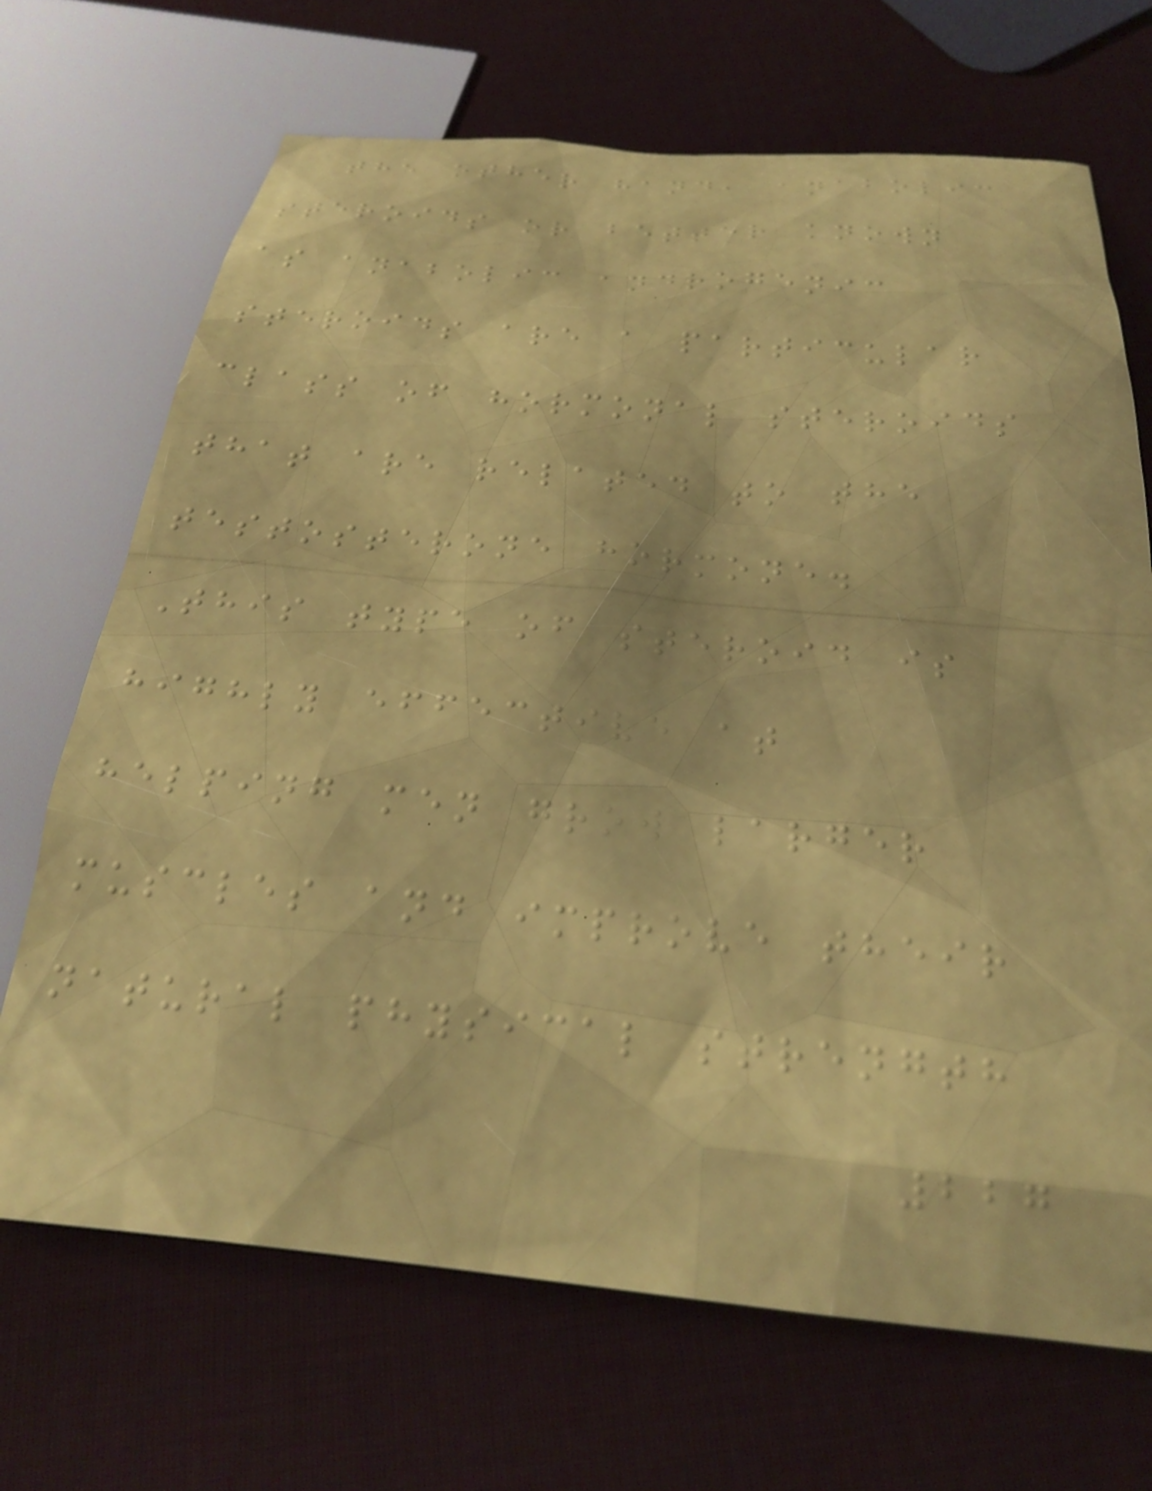the other hand, anabolic
steroids or better known
as anabolic androgenic
steroids are a particular
class of hormonal steroids
that are related to the
testosterone hormone.
This type of steroid is
highly effective at
helping men grow larger
muscles and improve their
natural physical strength
227
